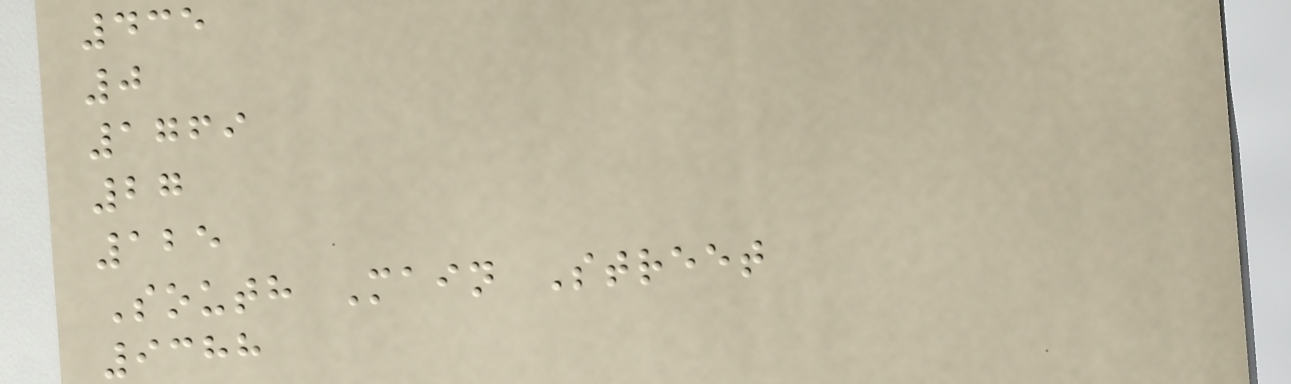435
0
1769
27
125
South Main Street
9388
